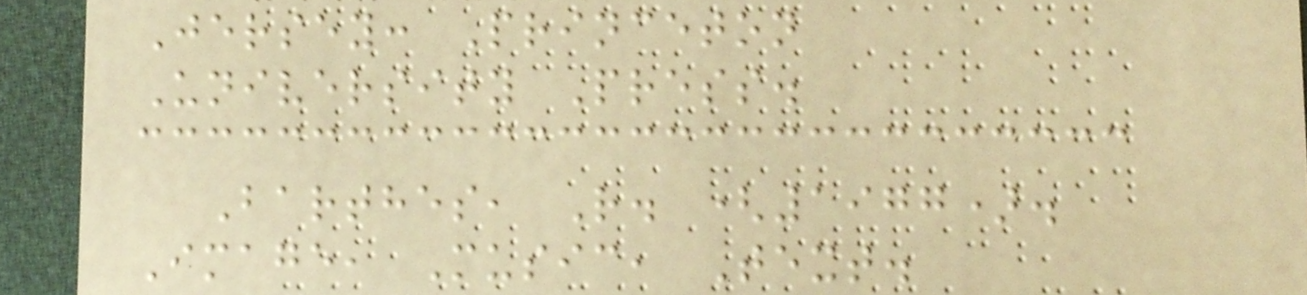Jersey: Princeton
University Press.
Barthes, R. (1977).
Image, Music, Text.
